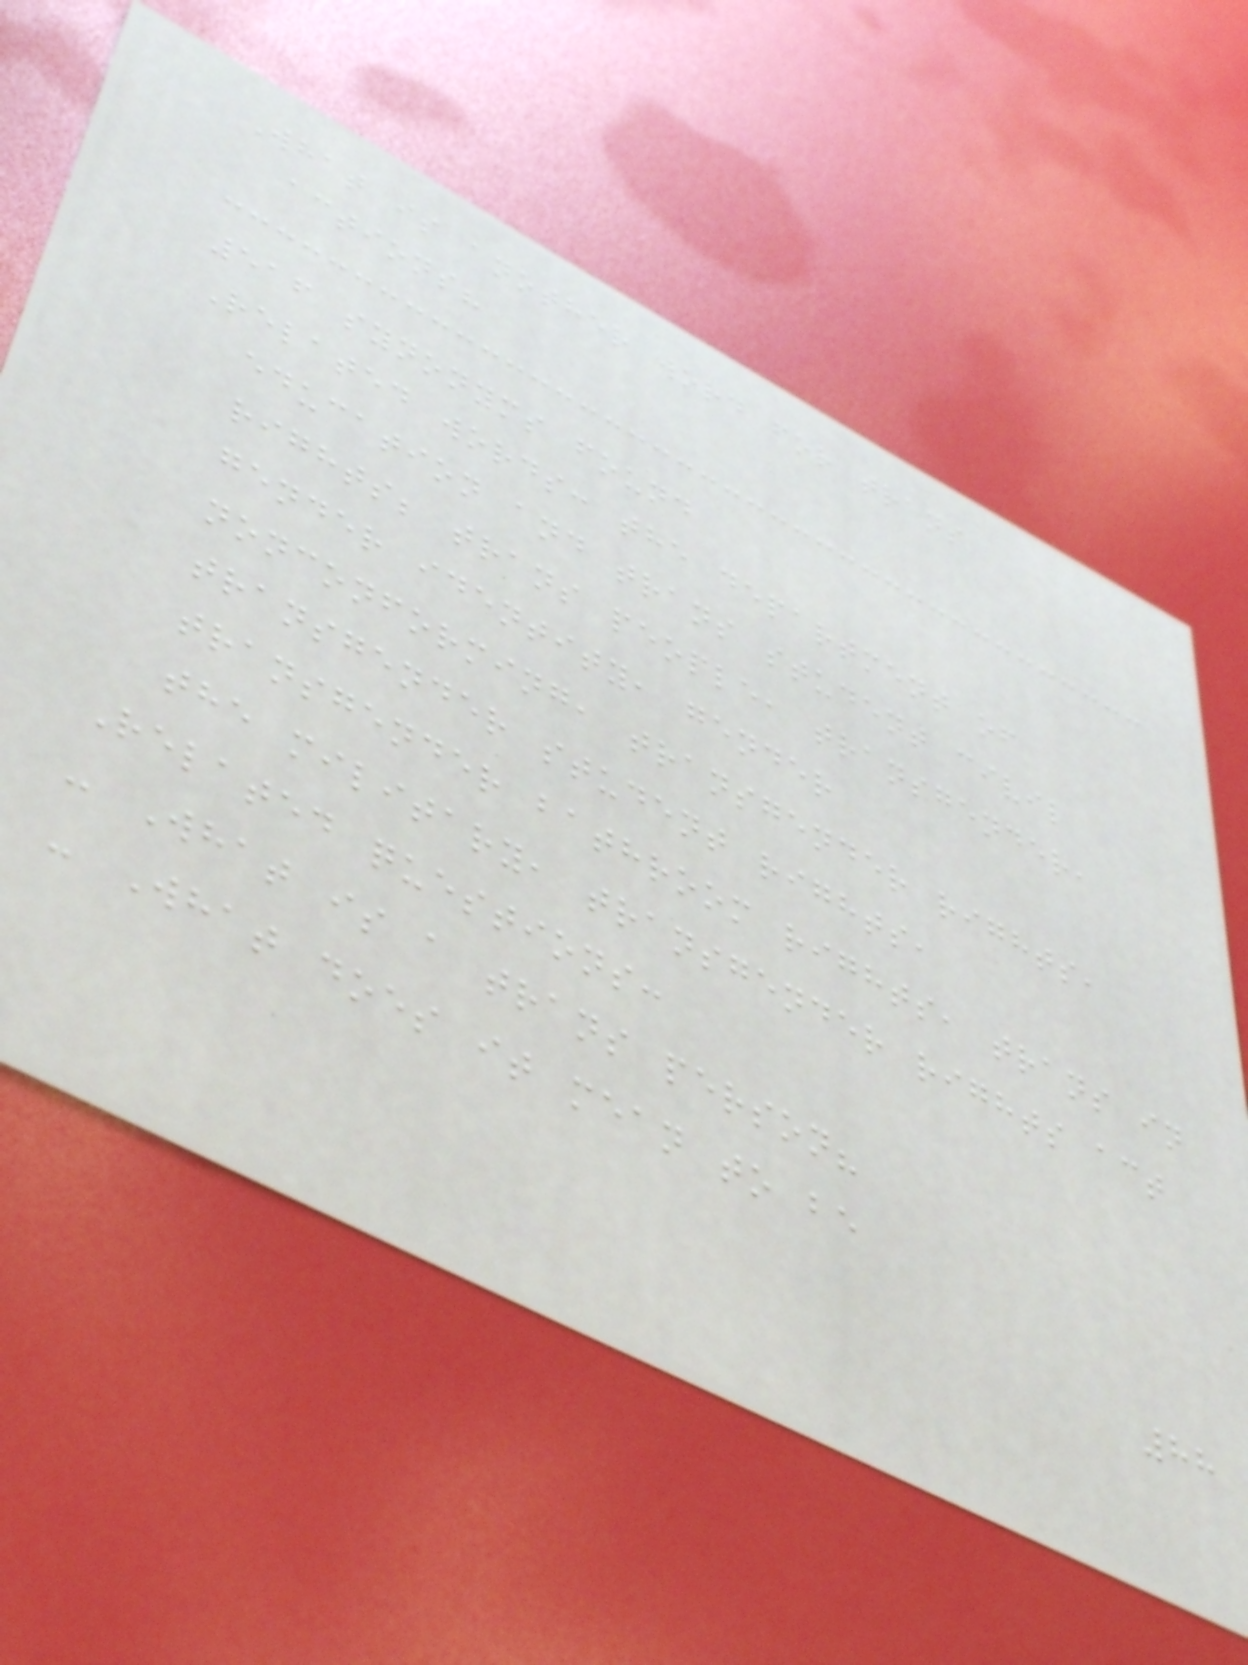What is another word for trans
actions?
516 synonyms found
Related words: the department of
education and trans student civil
rights; trans people, transgender,
gender identity, gender
nonconforming, transgender rights,
transgender student rights,
transgender bathroom rights, trans in
the military, transgender rights act
Related questions:
- What is a trans person?
- What does it mean to be
88
